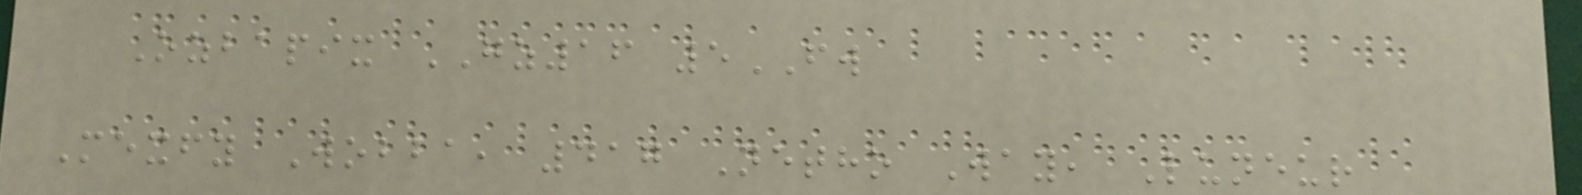Ozbapix GZ16 5FW
Mexfy Wobba, 417 Netho Way, Luneur
